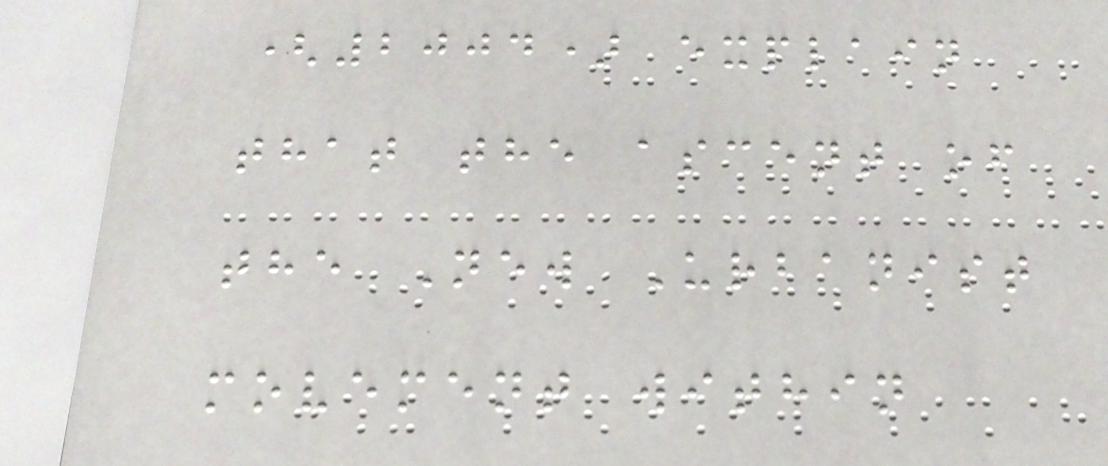(2004) explain
that the ascent of
the New Urbanist
movement within
